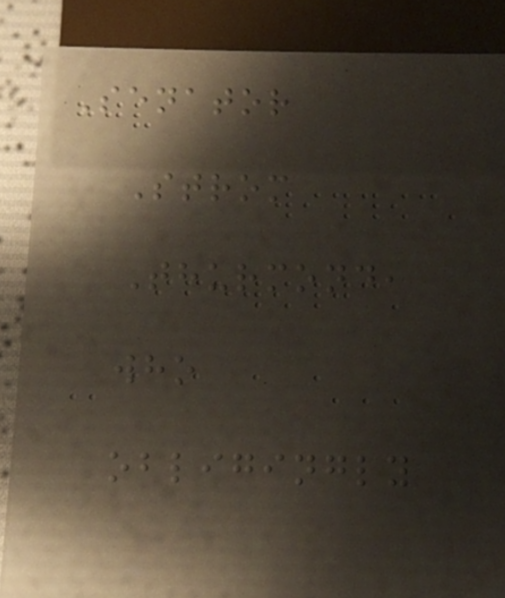Senator
Strom
Thurmond,
who
obligingly
